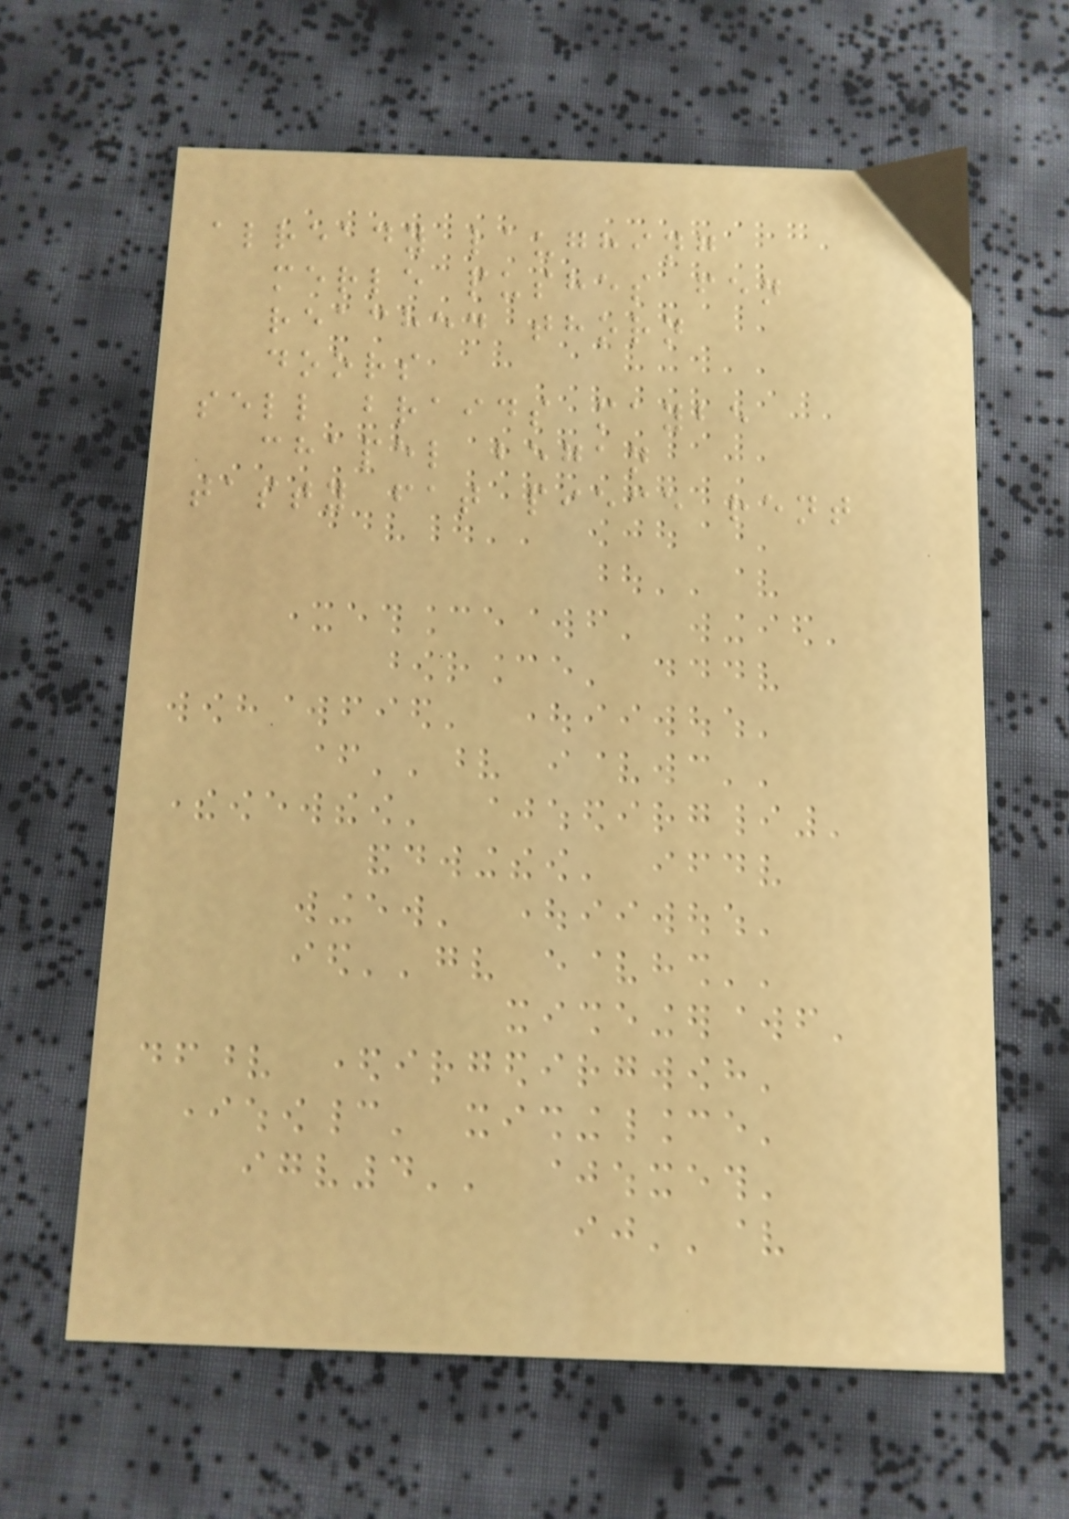already laughing
merle pushes fen
reached thorn
doors
sell braids maybe
chapel began
tasty fat piece rent
